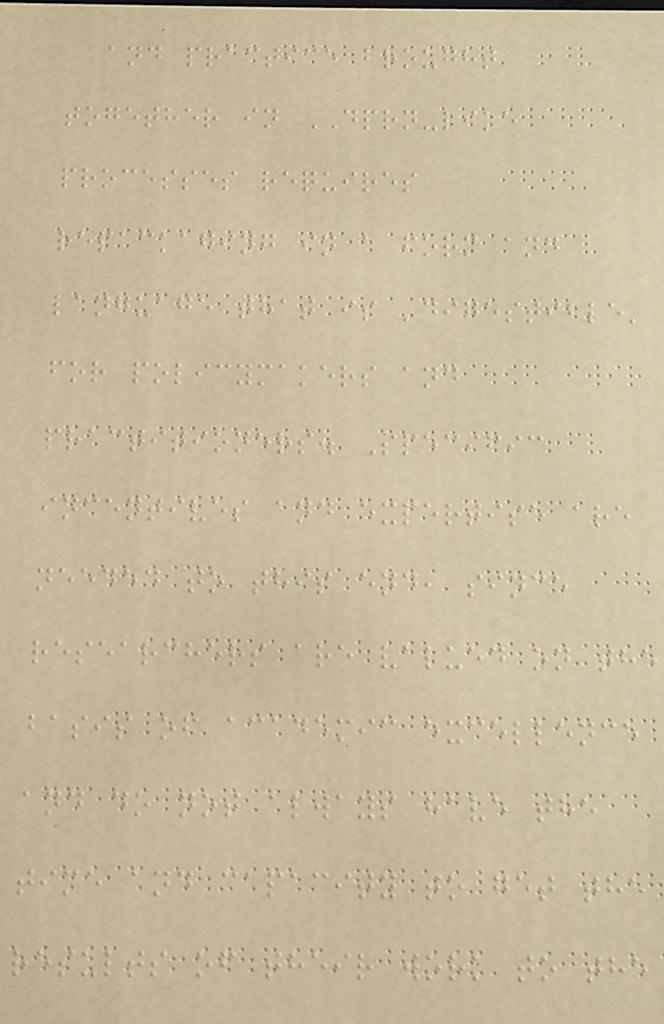and practice brought
together in DPRN-like
processes requires
repackaging in a form and
language that is 'digestible'
for policymakers and
practitioners. Specific
incentives and expertise are
needed to this end, since
researchers are valued on the
basis of academic excellence
and do not always have the
time and capacity to get the
results of their work to the
